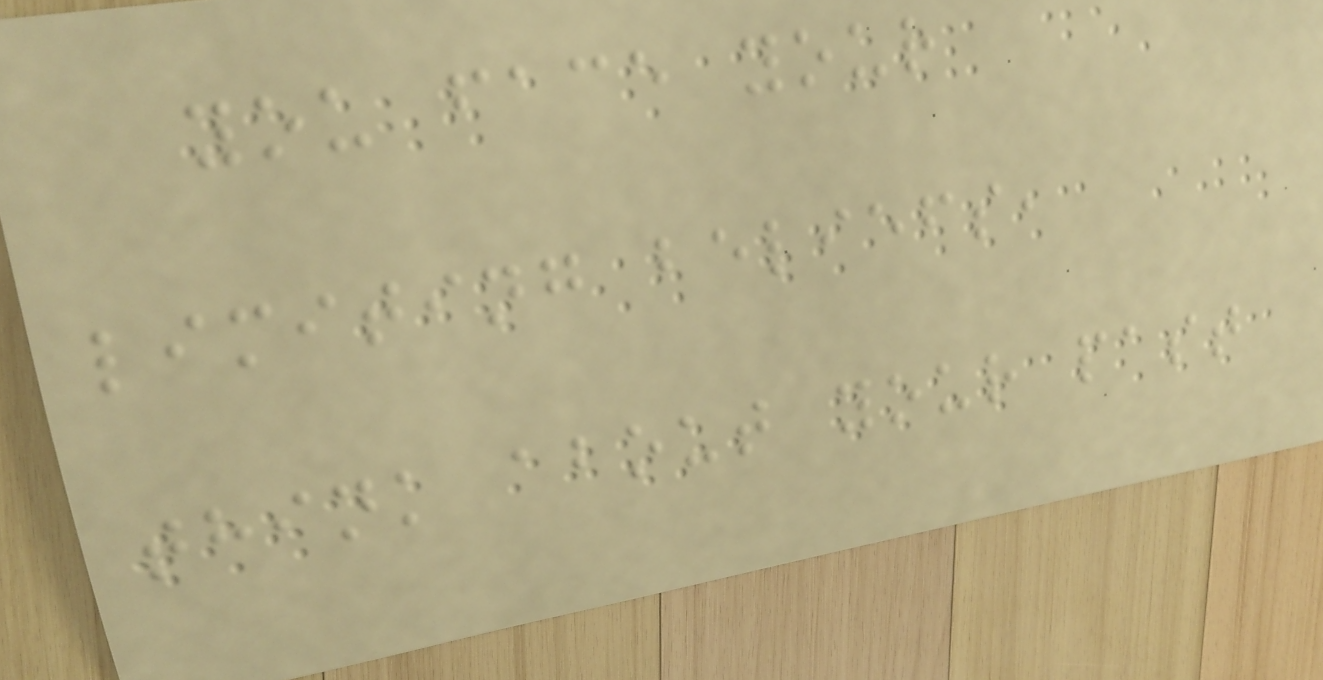you face your
limiting beliefs,
think about your past
